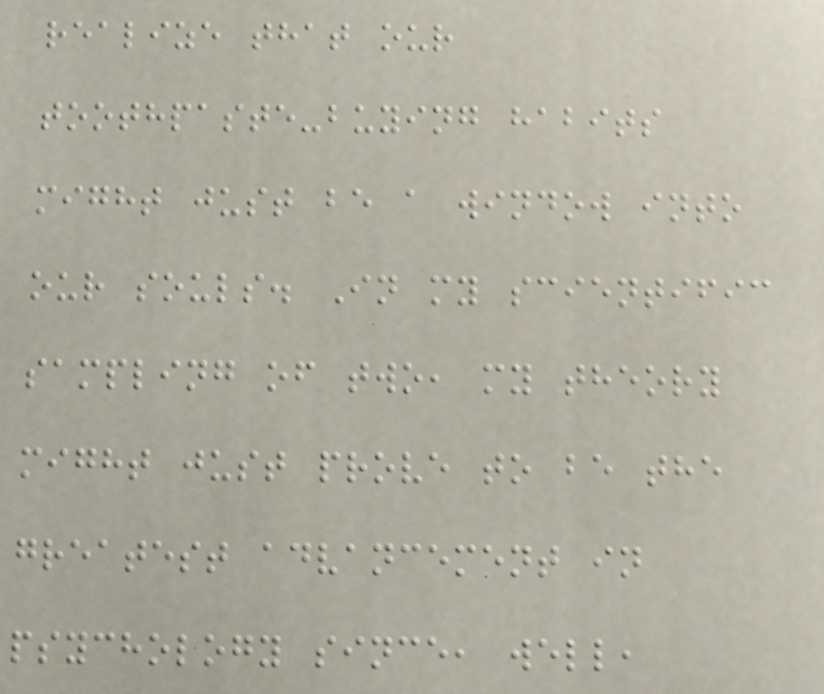realize that our
toothpaste-buying habits
might just be a window into
our souls. In my scientific
sampling of two, my theory
might just prove to be the
greatest advancement in
psychology since, well,
